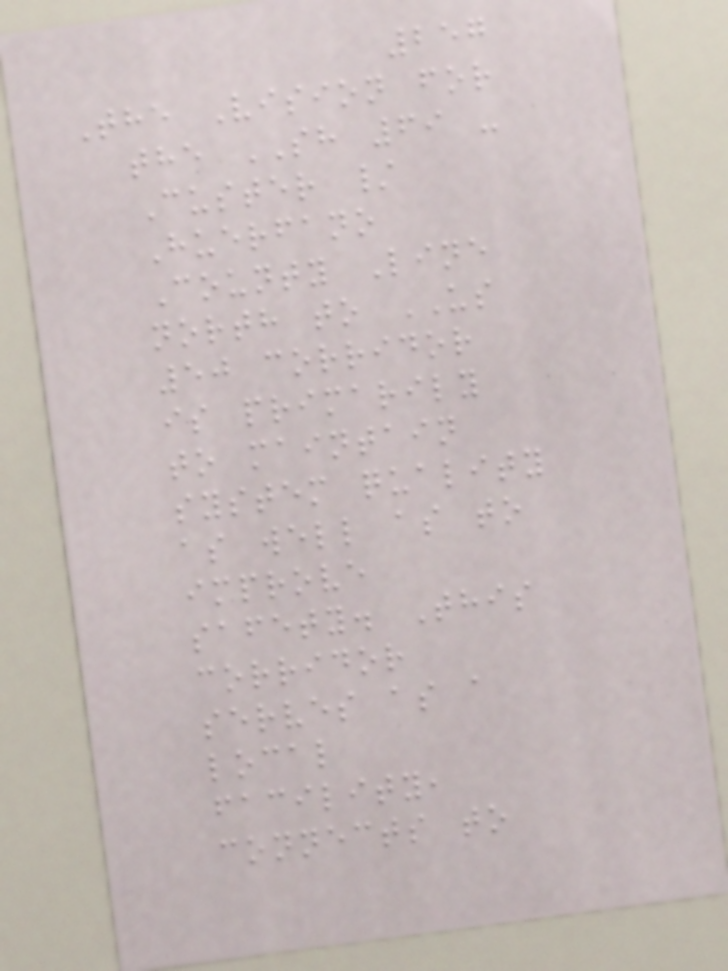257
The Vision for
the SH 69 -
Custer /
Huerfano
County Line
north to US
50 corridor
is primarily
to maintain
system quality
as well as to
improve
safety. This
corridor
serves as a
local
facility,
connects to
